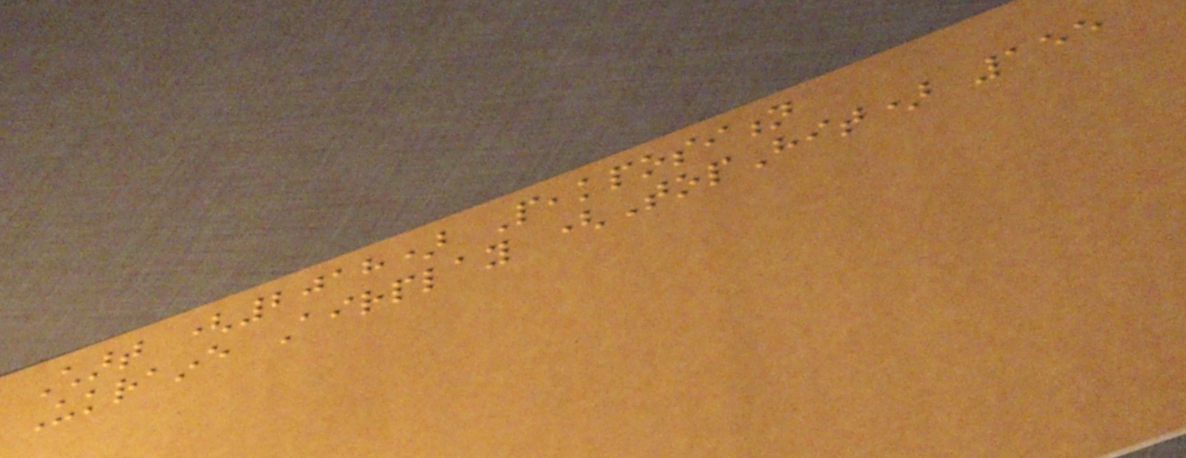Chart (2018) Peakposition
Ukraine Airplay (TopHit) 155
